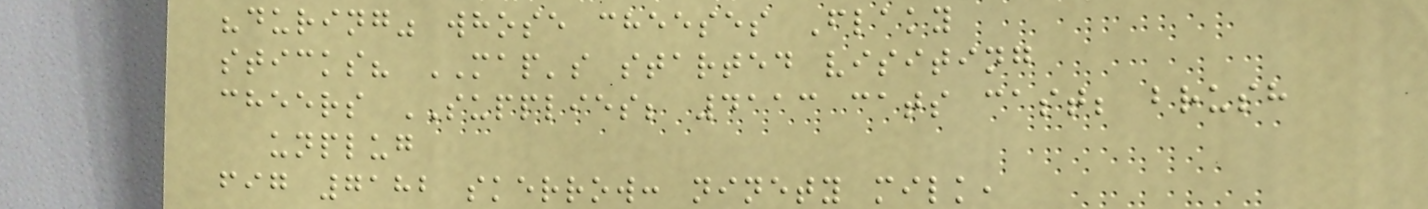"during" whose cheeses Flaky
sticks? MAP's started visiting
cheers SUPPLIES; 4113 cats cast; brush
unplug
fig 7182 skerrow: ninety milk,
